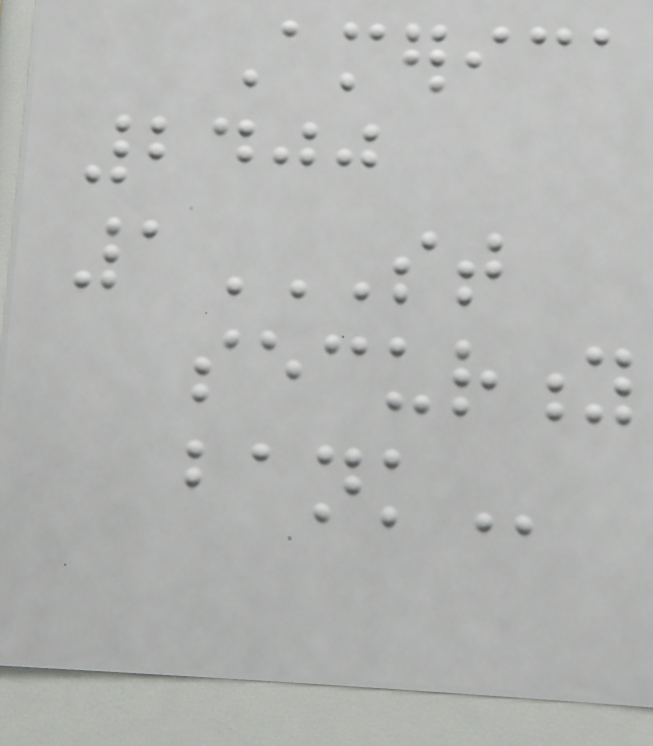America
2400
1ST
SECURITY
BANK
